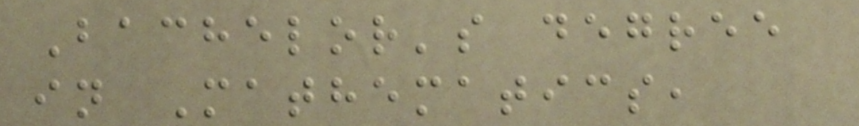Bachelor's degree
in Mathematics,
